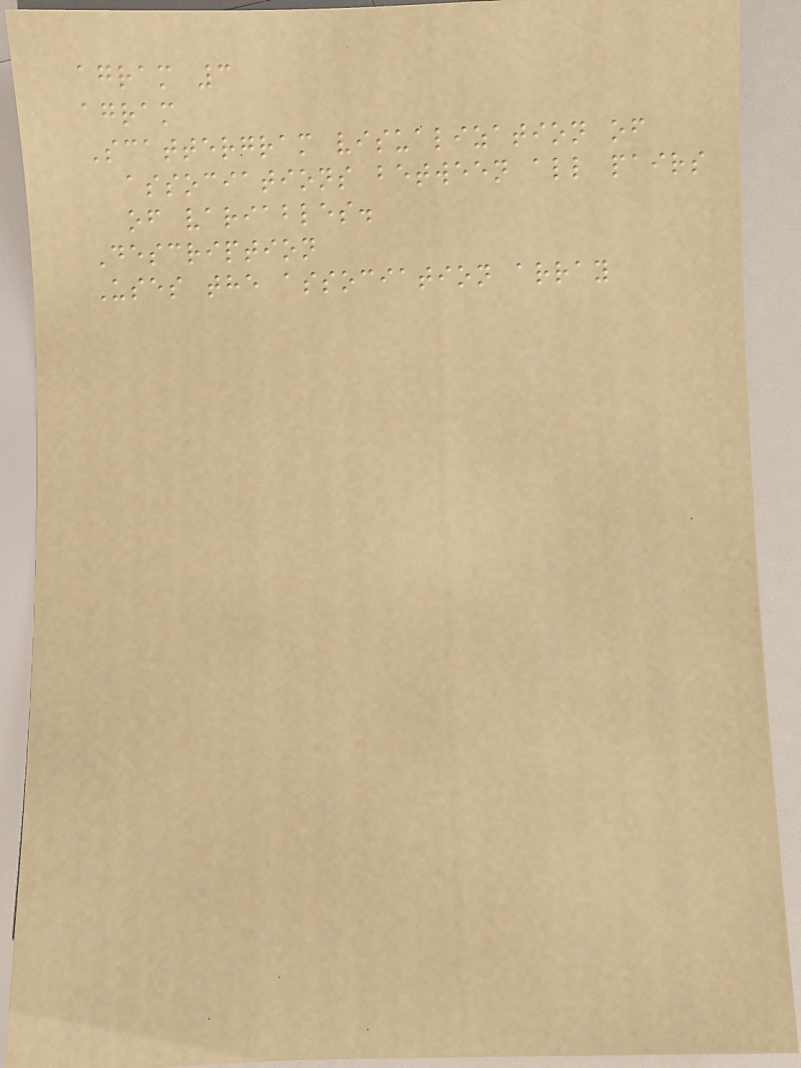agram 3
agram
Scattergram visualization of
associations between all pairs
of variables.
Description
Uses the association array
